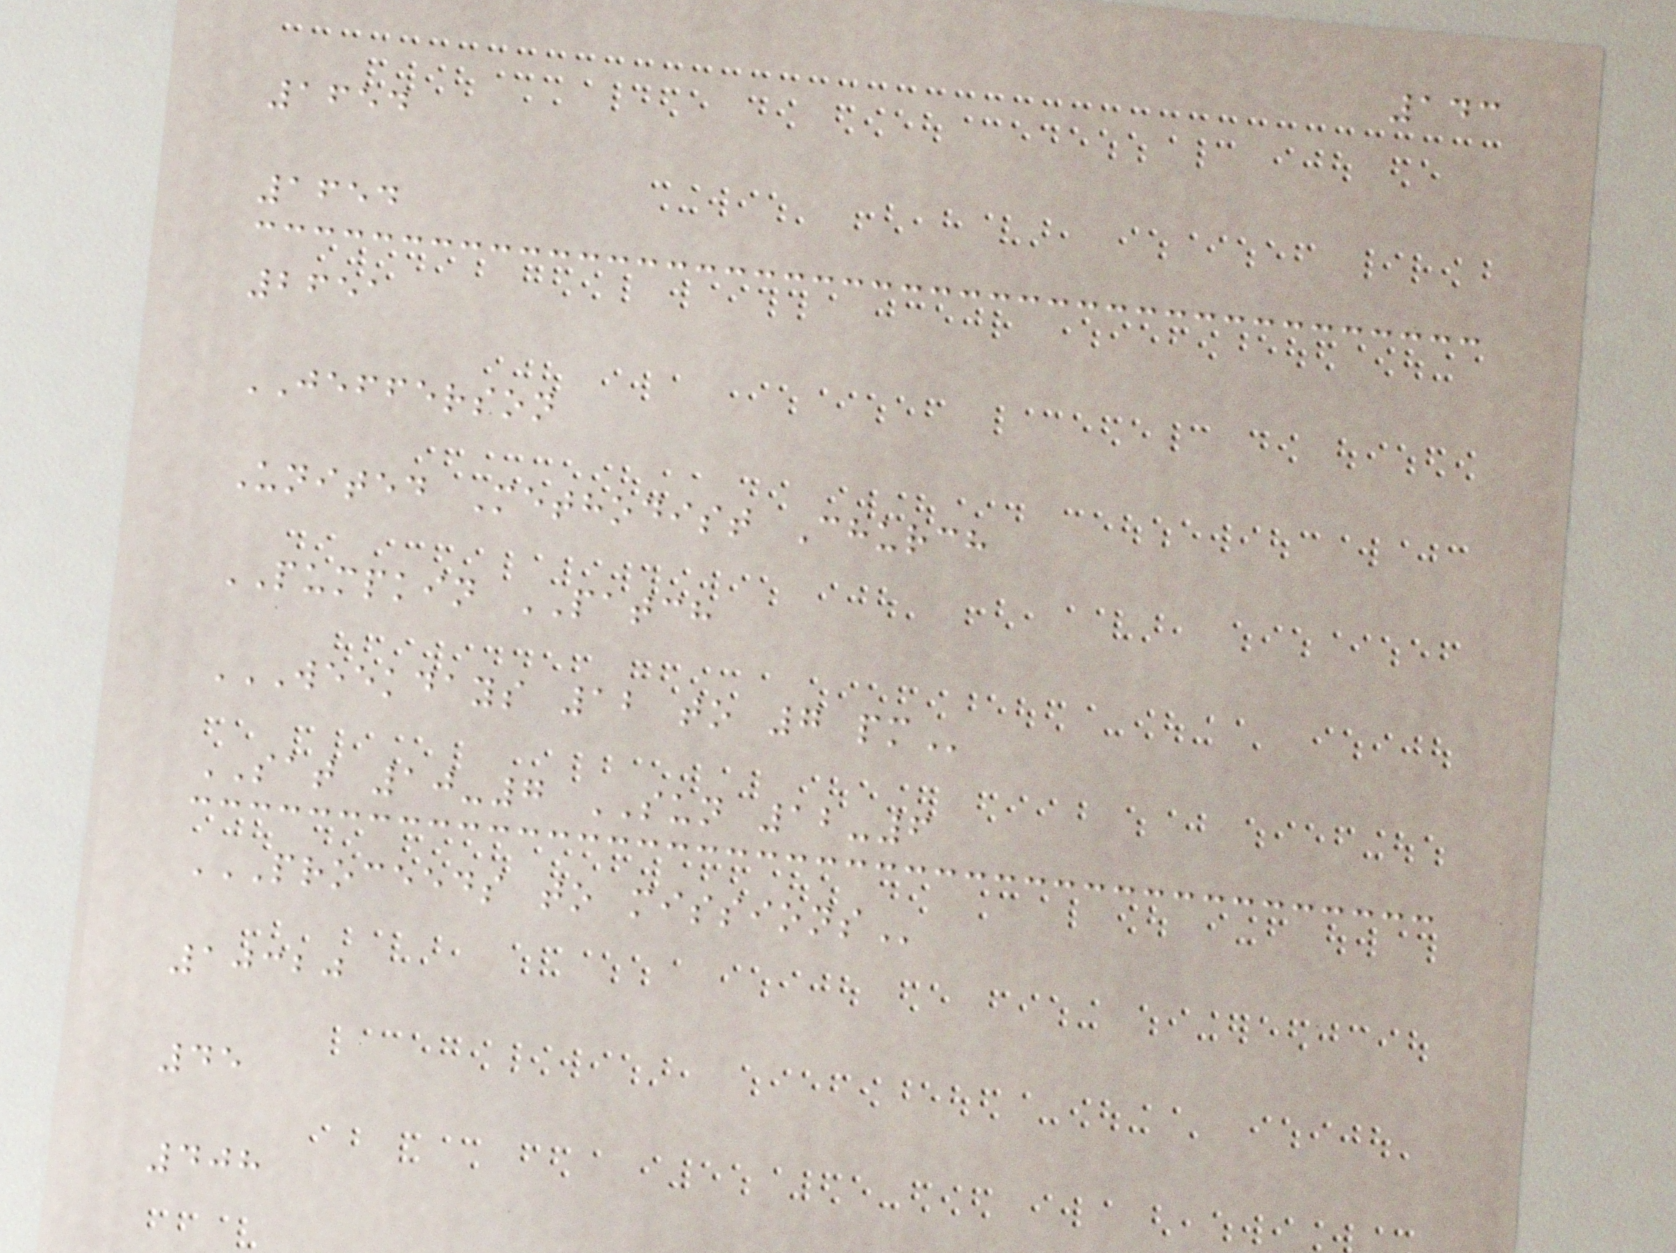143
1654
1654
2651
JEFFERSON
United Methodist Church
PUMPKIN PATCH
WEEKDAYS 12 TO 7 PM
SAT 10-7 SUN 12-6
PROCEEDS TO MISSIONS
10320
45
408
